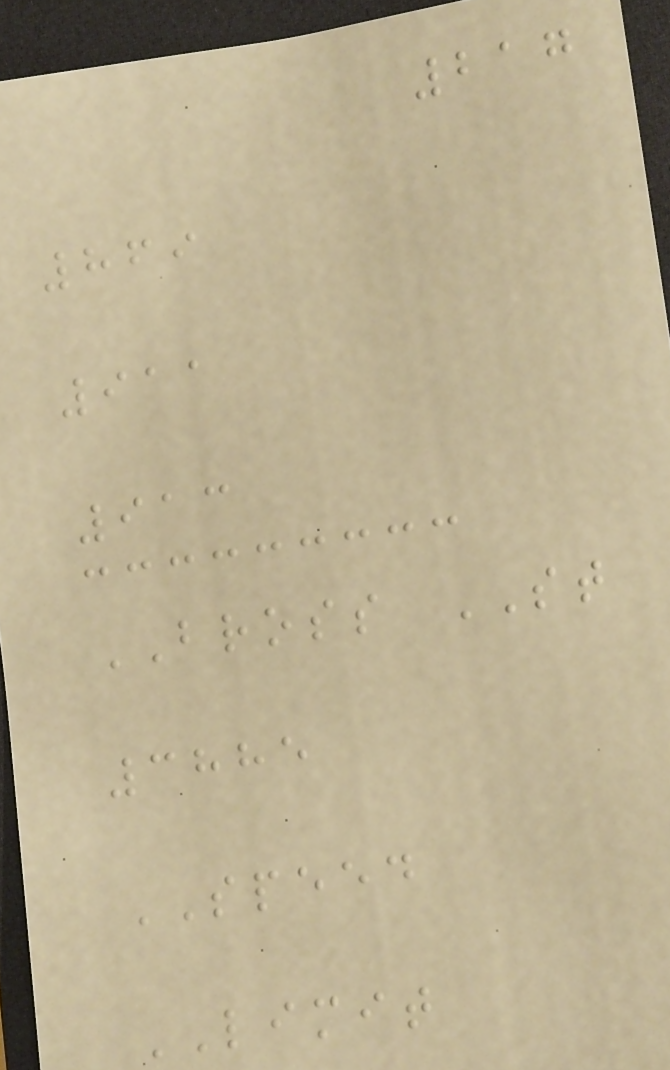217
869
911
913
BROSS ST
3885
SPEED
LIMIT
